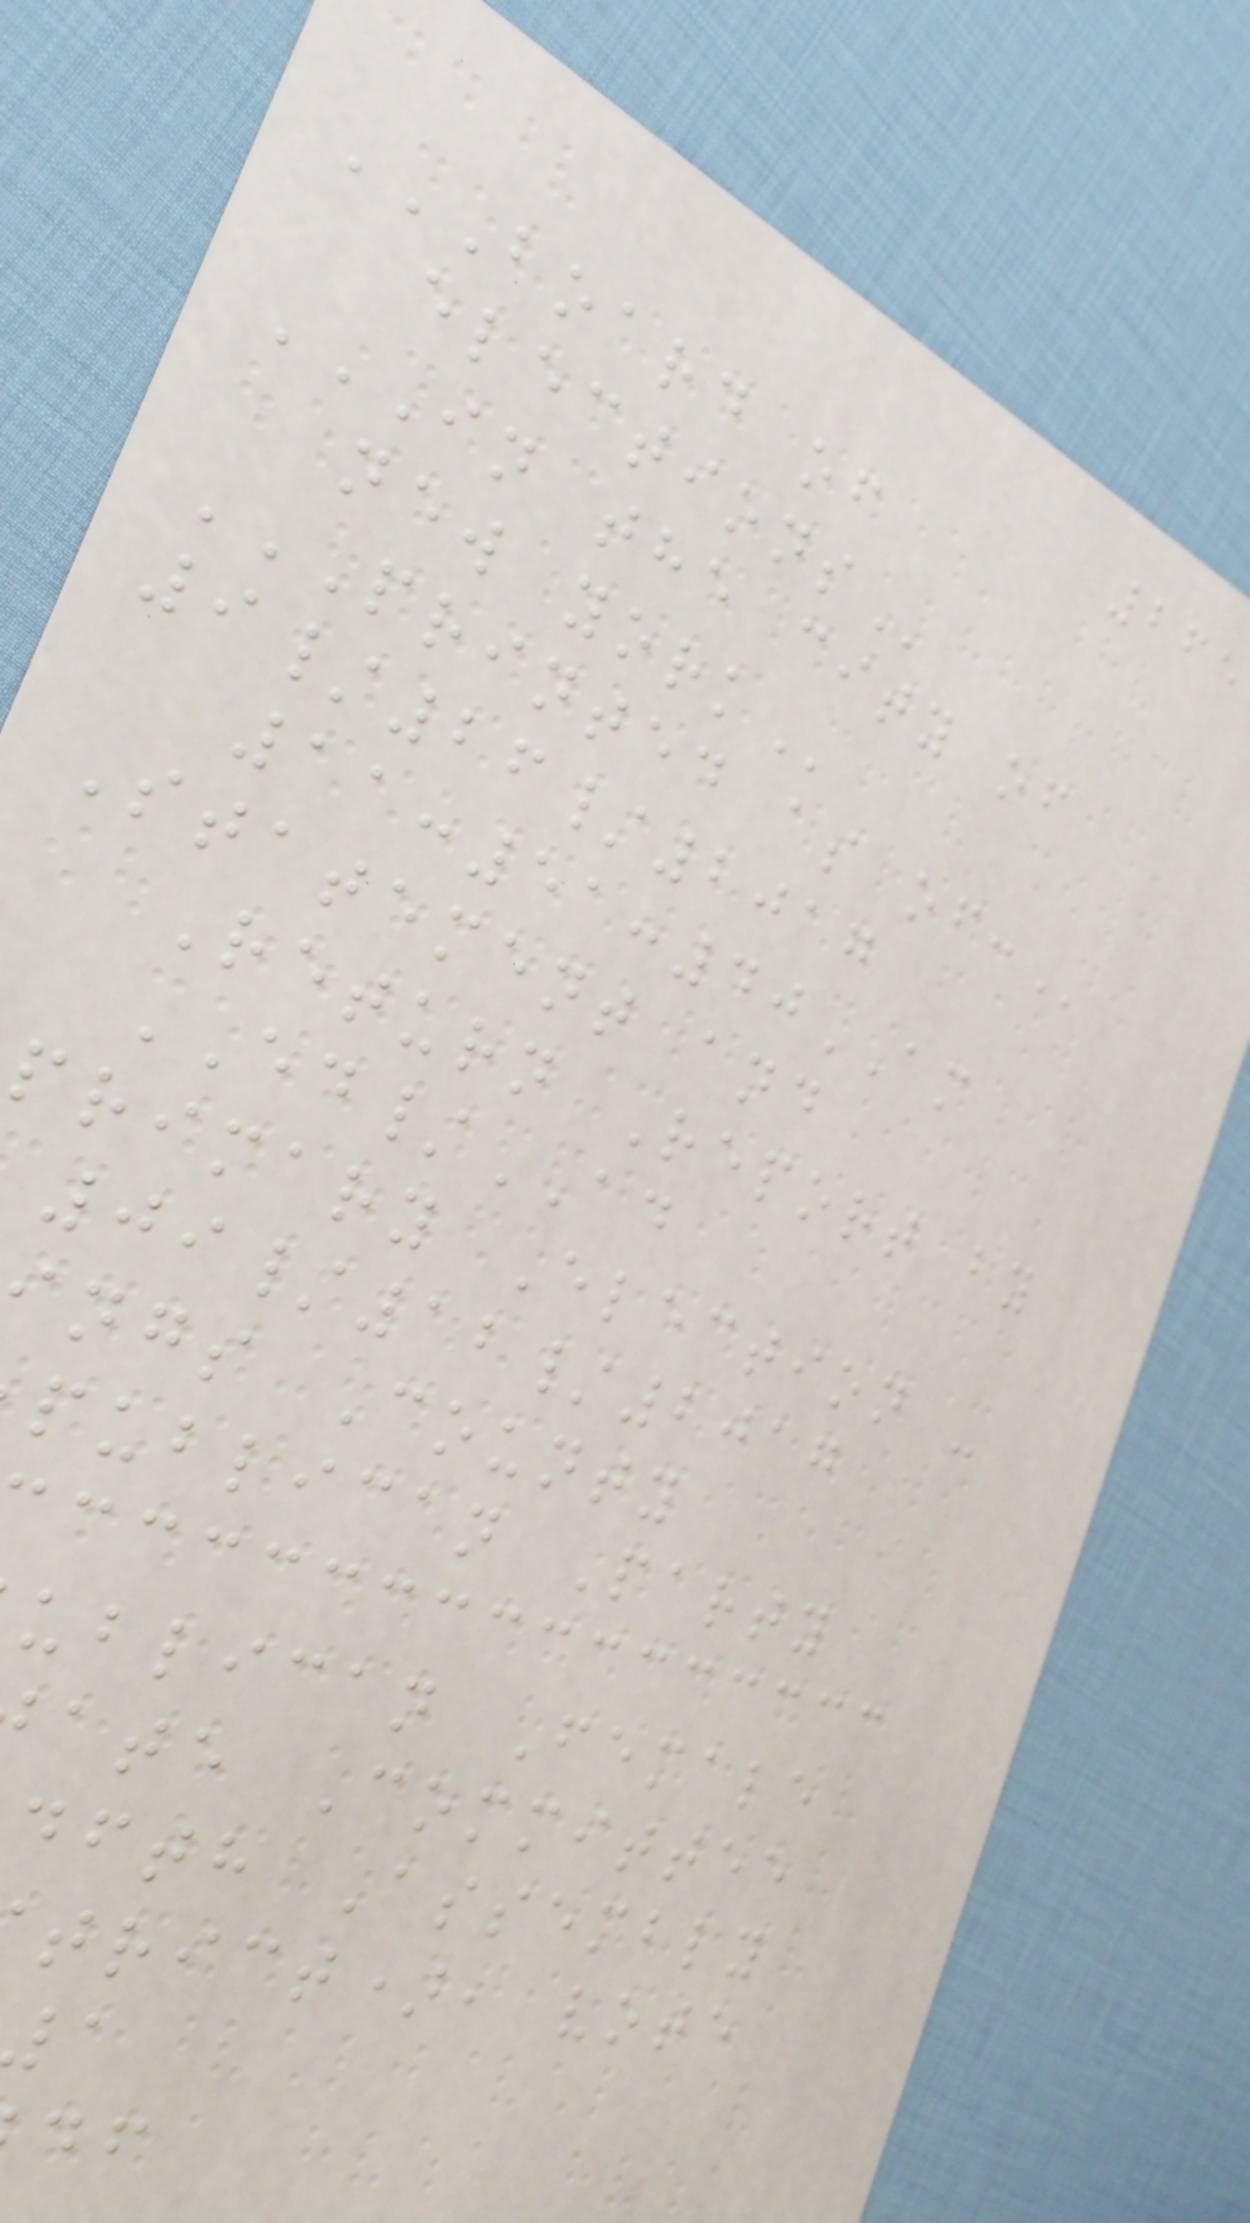265
BOARD OF
IN THE CITY OF
PRINTED AS OF:
9/26/2017
11:51:40AM
Statement and
Return Report by
ED/AD
primary Election -
09/12/2017
ngs County
publican Party
ublican Female
ate Committee
dfth Assembly
trict), vote
